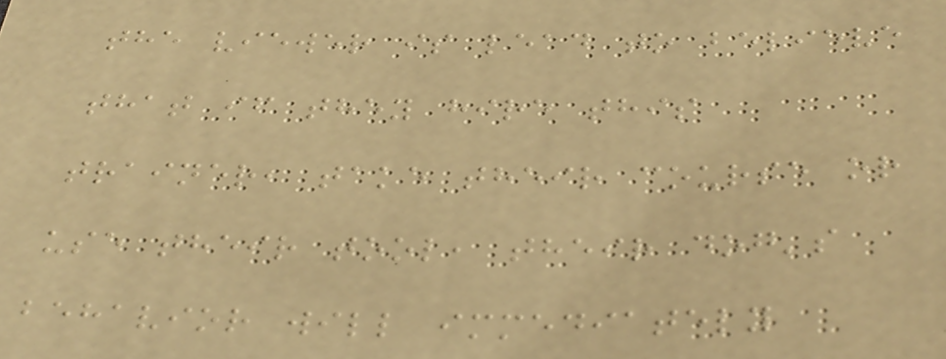the viewer is lead to believe
that if they hire this
trainer, take their course or
use their tool, their dog's
behavior will immediately
